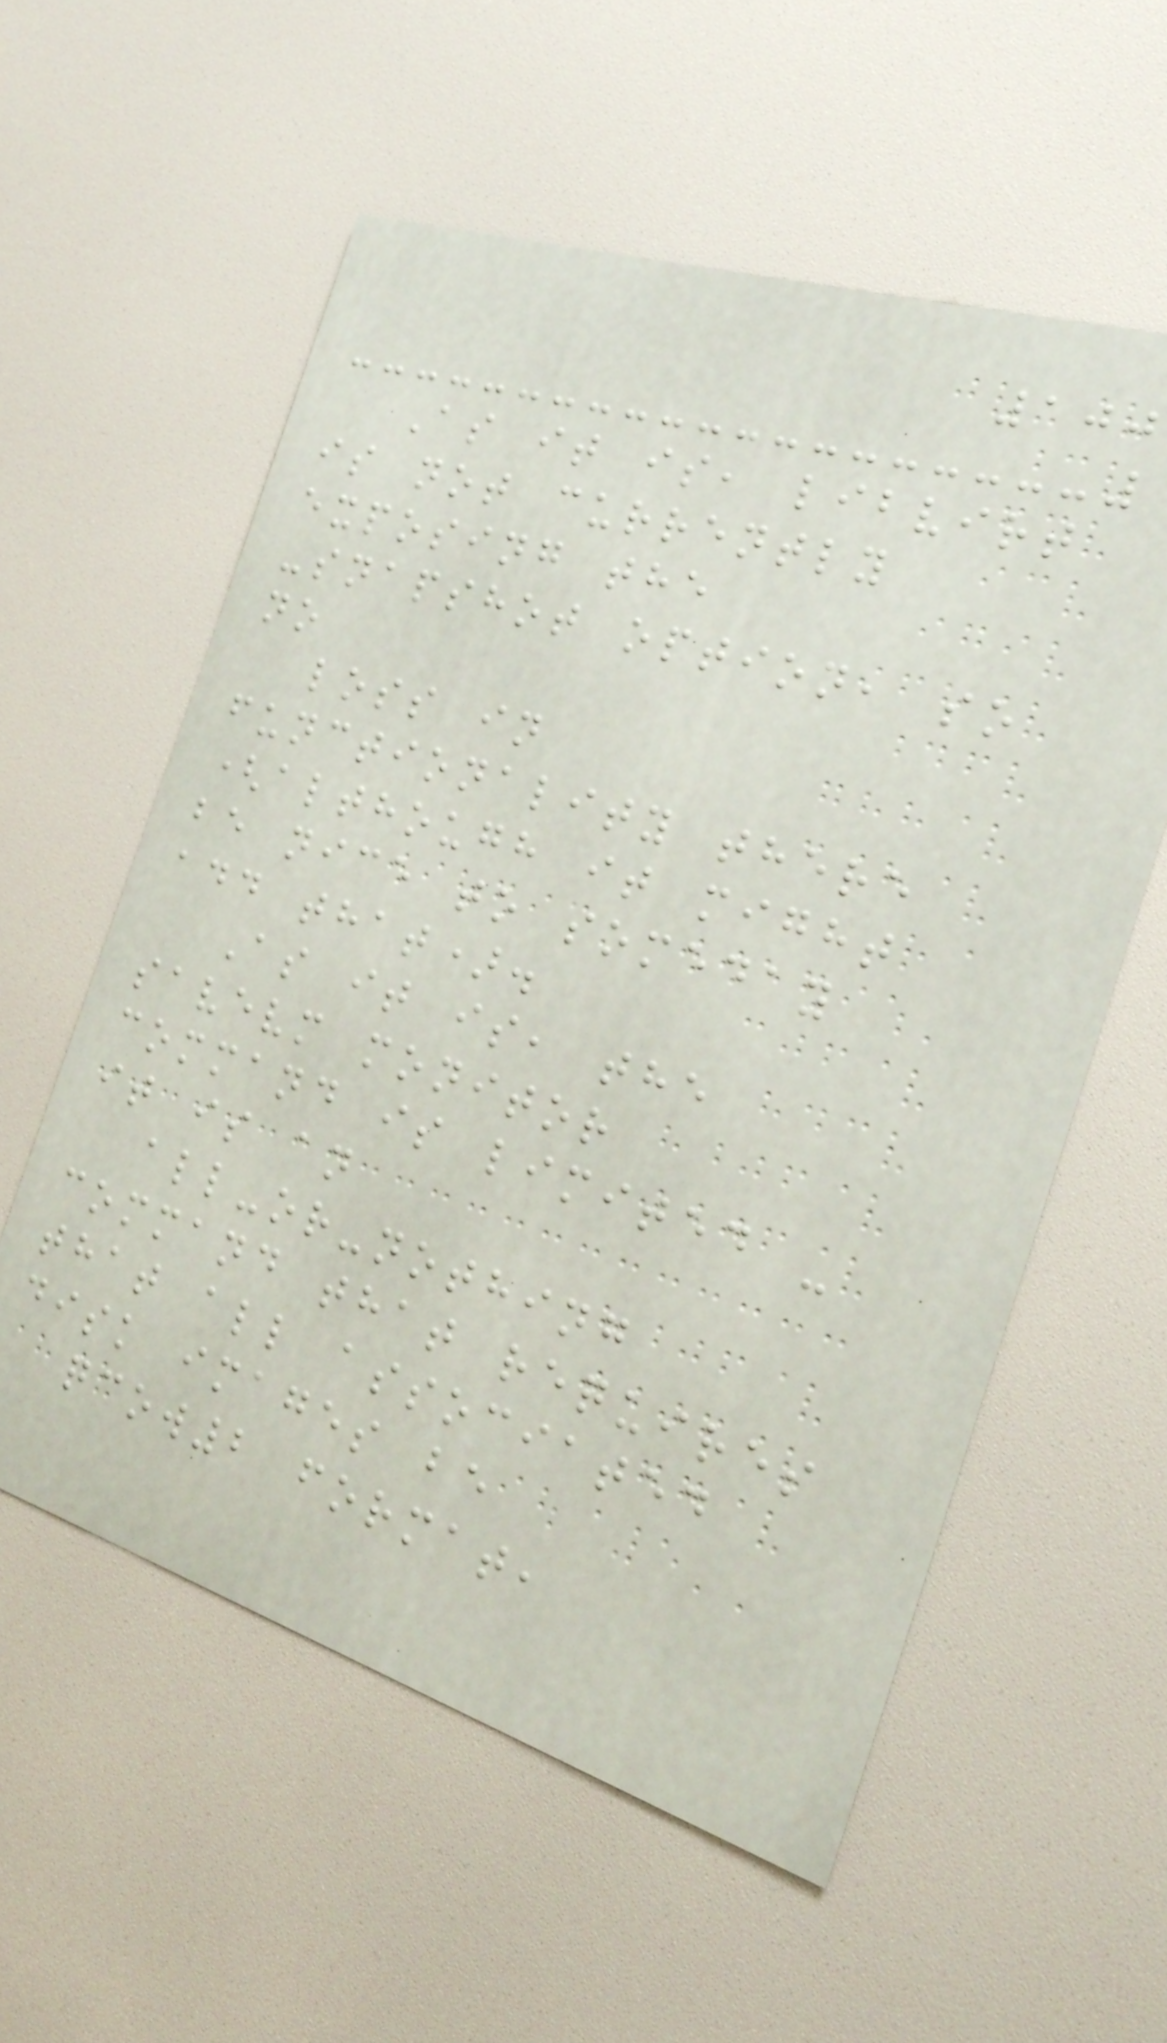100
As it is, libvirt
is not currently
exposing the
-snapshot option, so
no
loss in
functionality there
(although it might
be nice to someday
add that).
As it is, the
savevm monitor
command is limited -
it is an
all-or-nothing
command that requires
that all associated
disk images be
qcow2 format,
